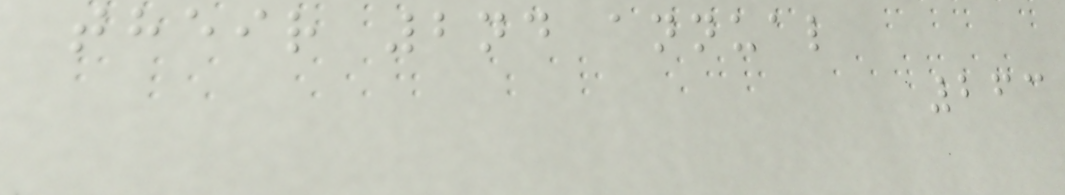their 2nd annual
263
